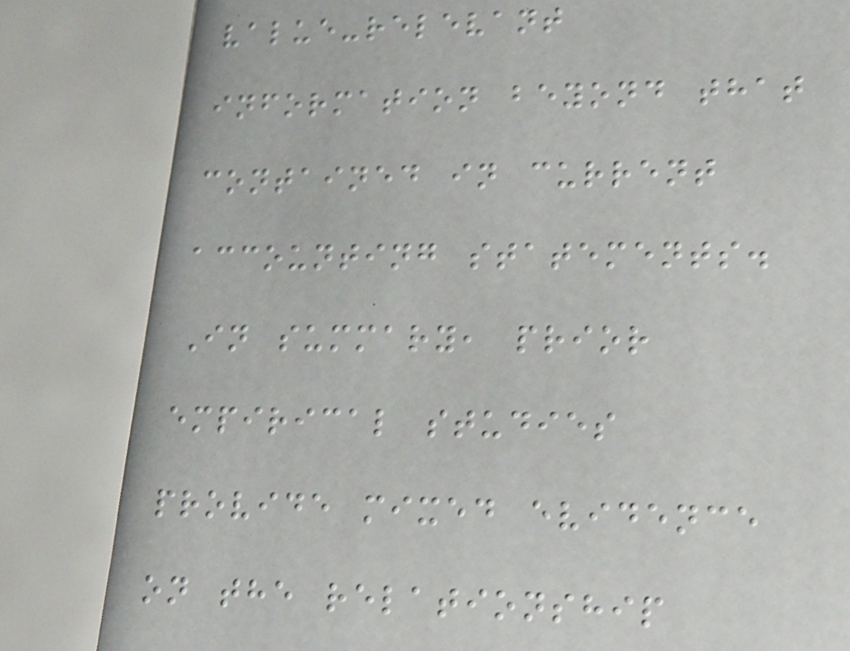value-relevant
information beyond that
contained in current
accounting statements.
In summary, prior
empirical studies
provide mixed evidence
on the relationship
